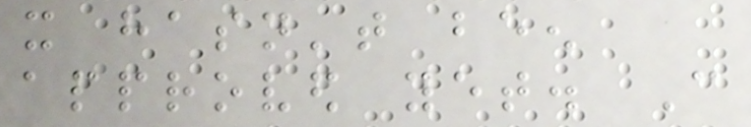it hasn't been
approved yet. Can
